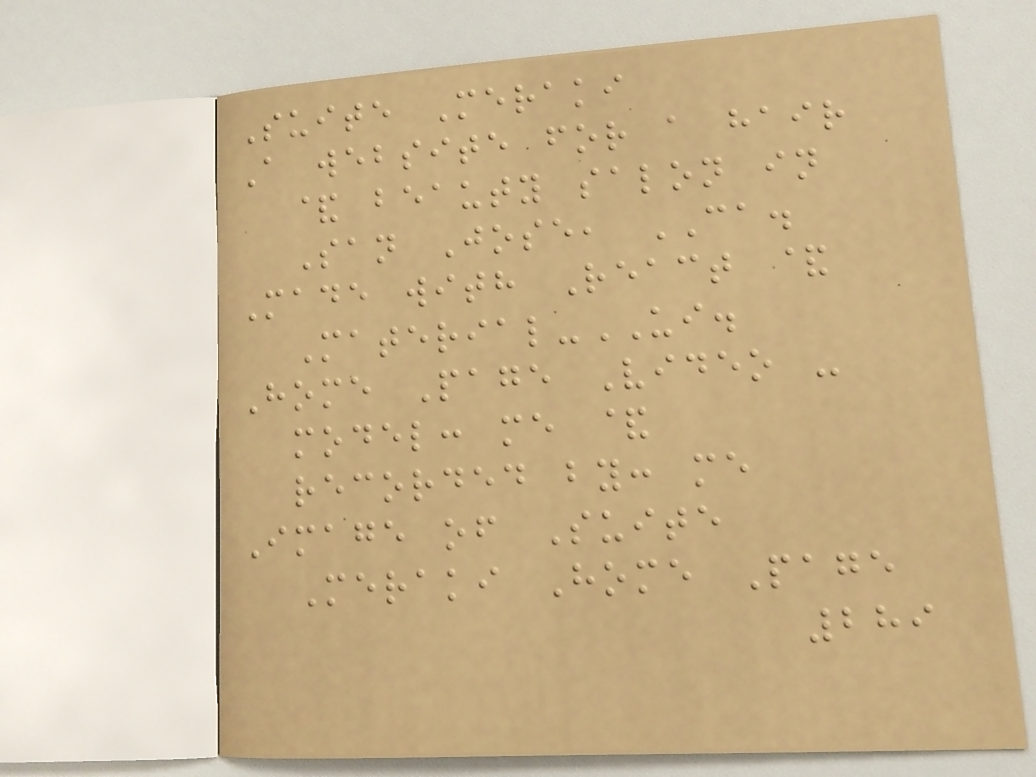Suite Meraki
A website for a hair
& beauty salon in
San Jose, CA.
Made with React &
Material-UI.
Home Page Video -
model: me &
recorded by: me
Image of Suite
Meraki Home Page
289
